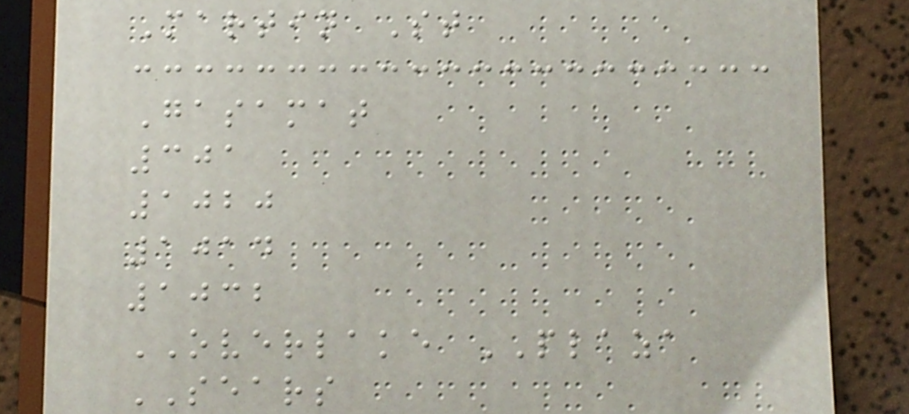Martin St
Gasamat
301
1020
1014
1032
OVERLAKE PLAZA
SEARS
